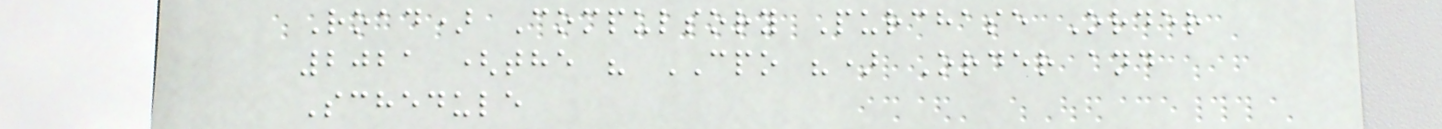Road) Compulsory Purchase Order
2021 (the " CPO ") Order and
Schedule
